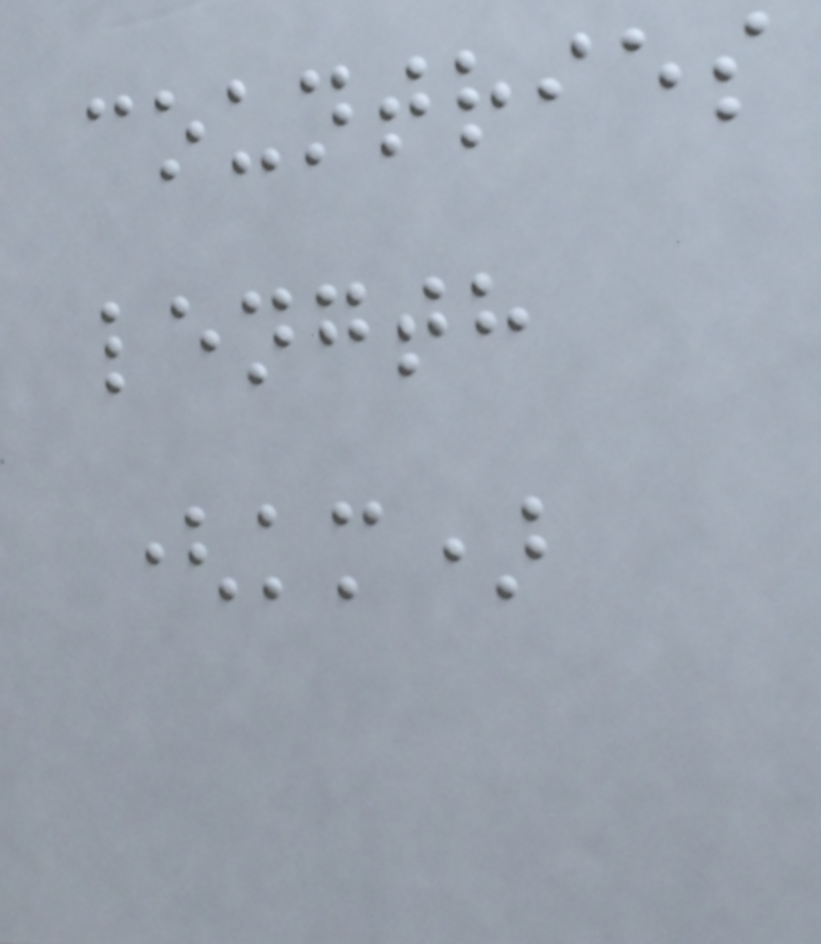countries
length
(km)
